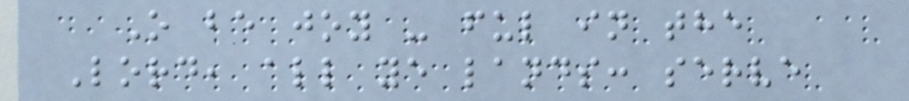O be joy - ful in the
Lord, all ye lands: serve
